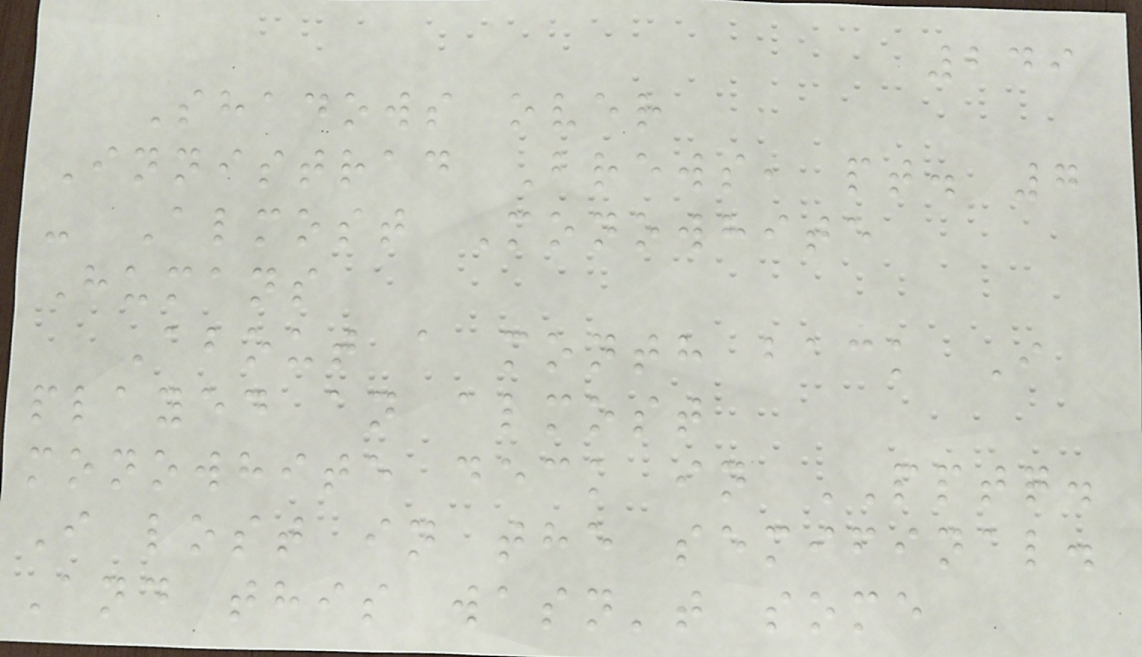249
Shadows over
Innistrad Brews, pt. 7
- Almost Monowhite
Humans
About a month back I
played an almost
monowhite deck in PPTQ.
I lost in the semifinal.
And this wasn't some
